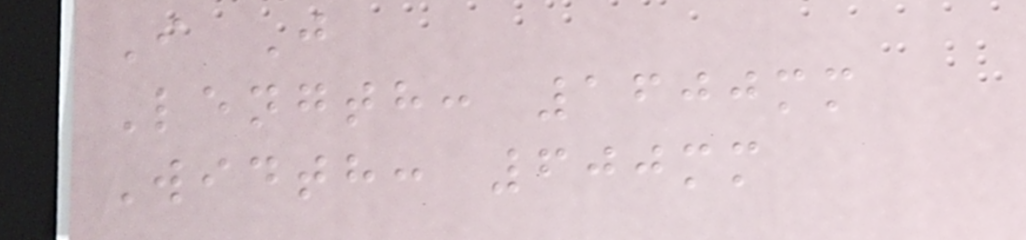I J
Length: 1600mm
Width: 600mm
